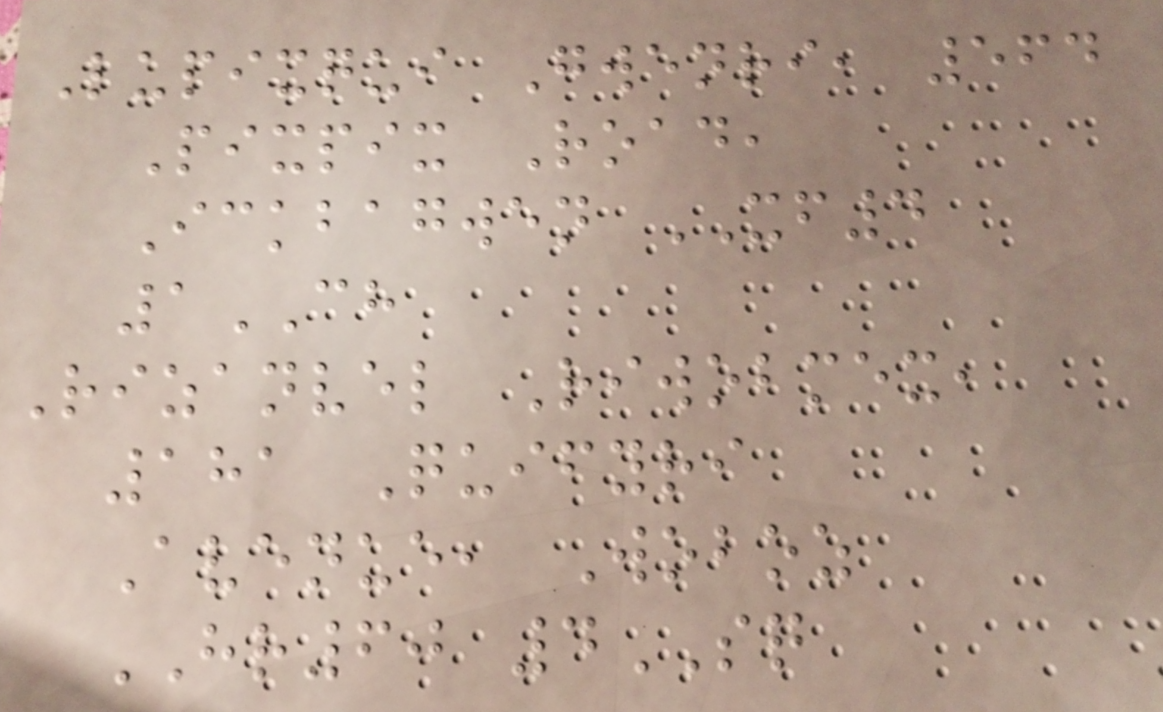Lupixqui Gwenri, 564
Pixpix Road,
Ickbagwen XF4
1CH
Rizanvel Riwobmex,
181 Quifyri
Avenue, Woboz
HR60 4SQ
